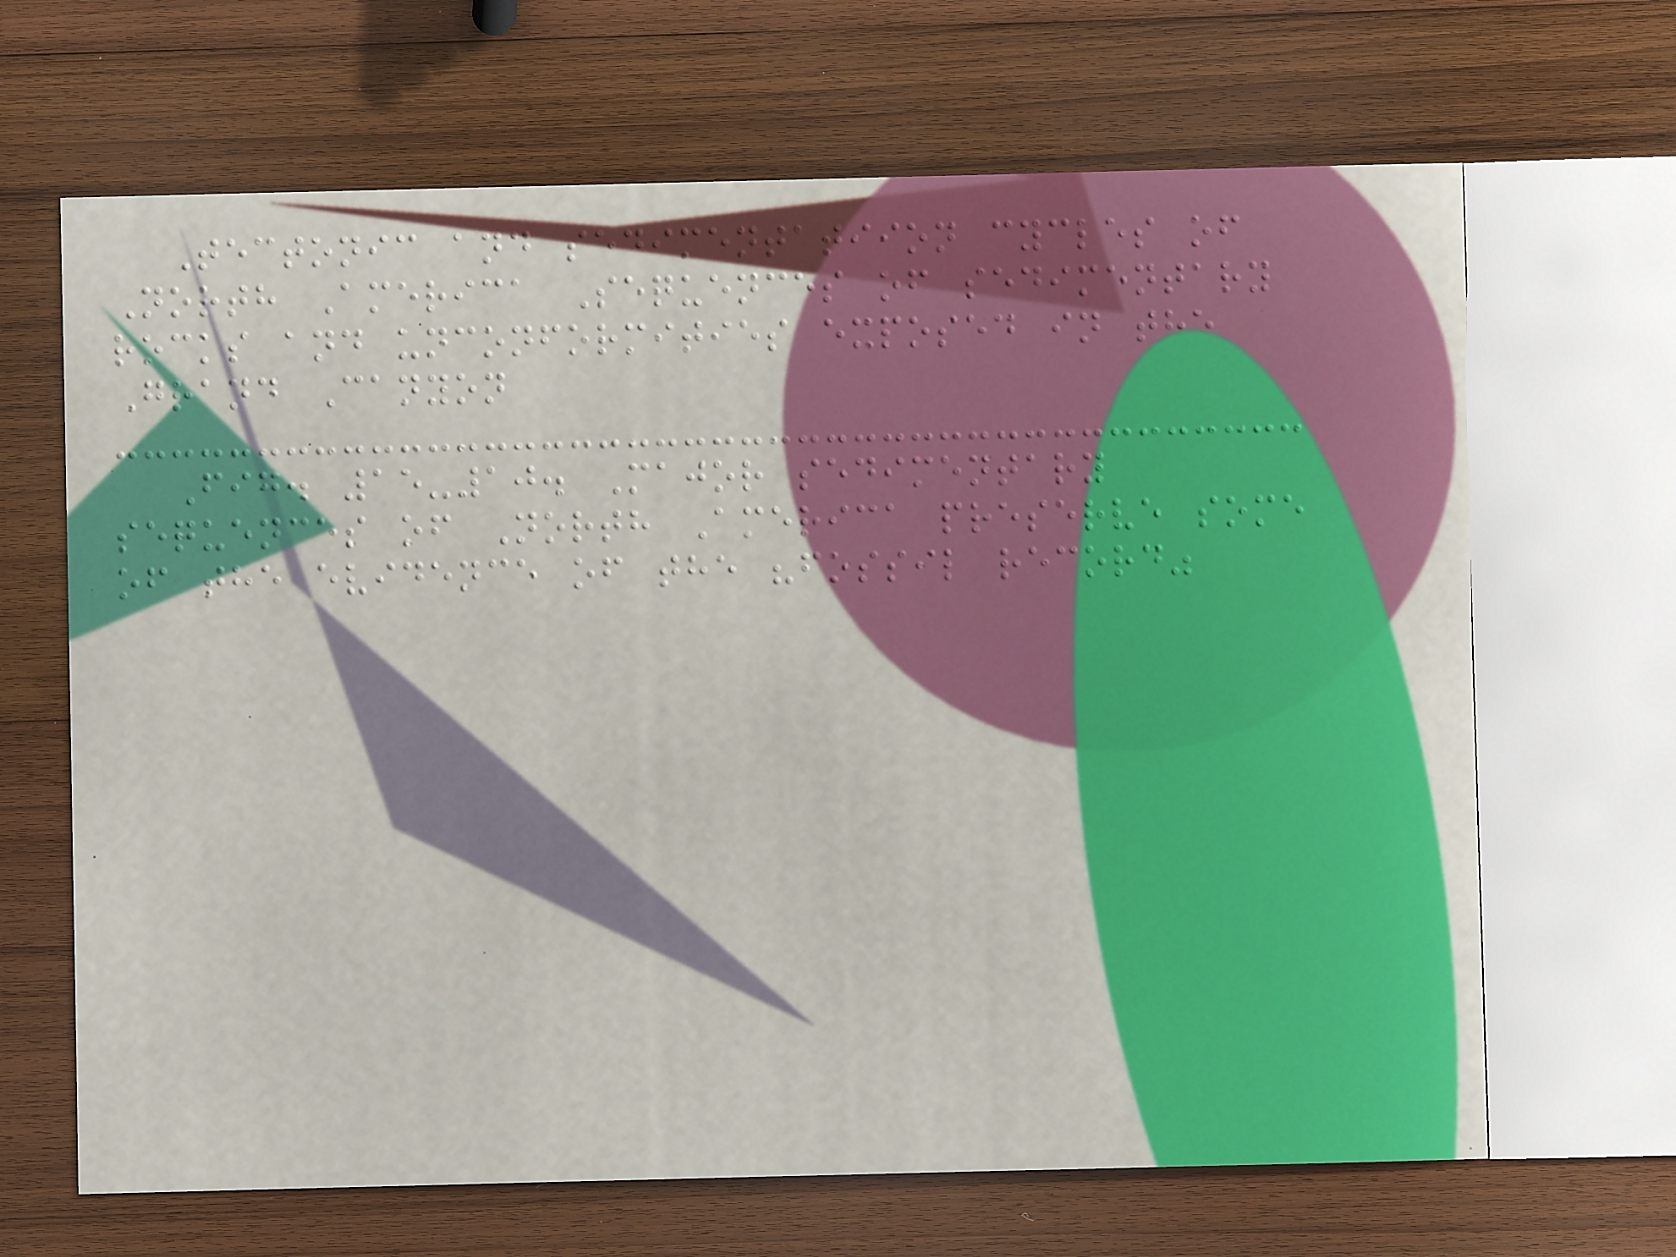Tectonic and sedimentatiion cycles of
North America Sequences of sedimentary
rocks and unconformities exposed in the
Grand Canyon
Fig. 15-10. Major sedimentary
sequences of North America preserve some
of the evidence of the "fossil record"
